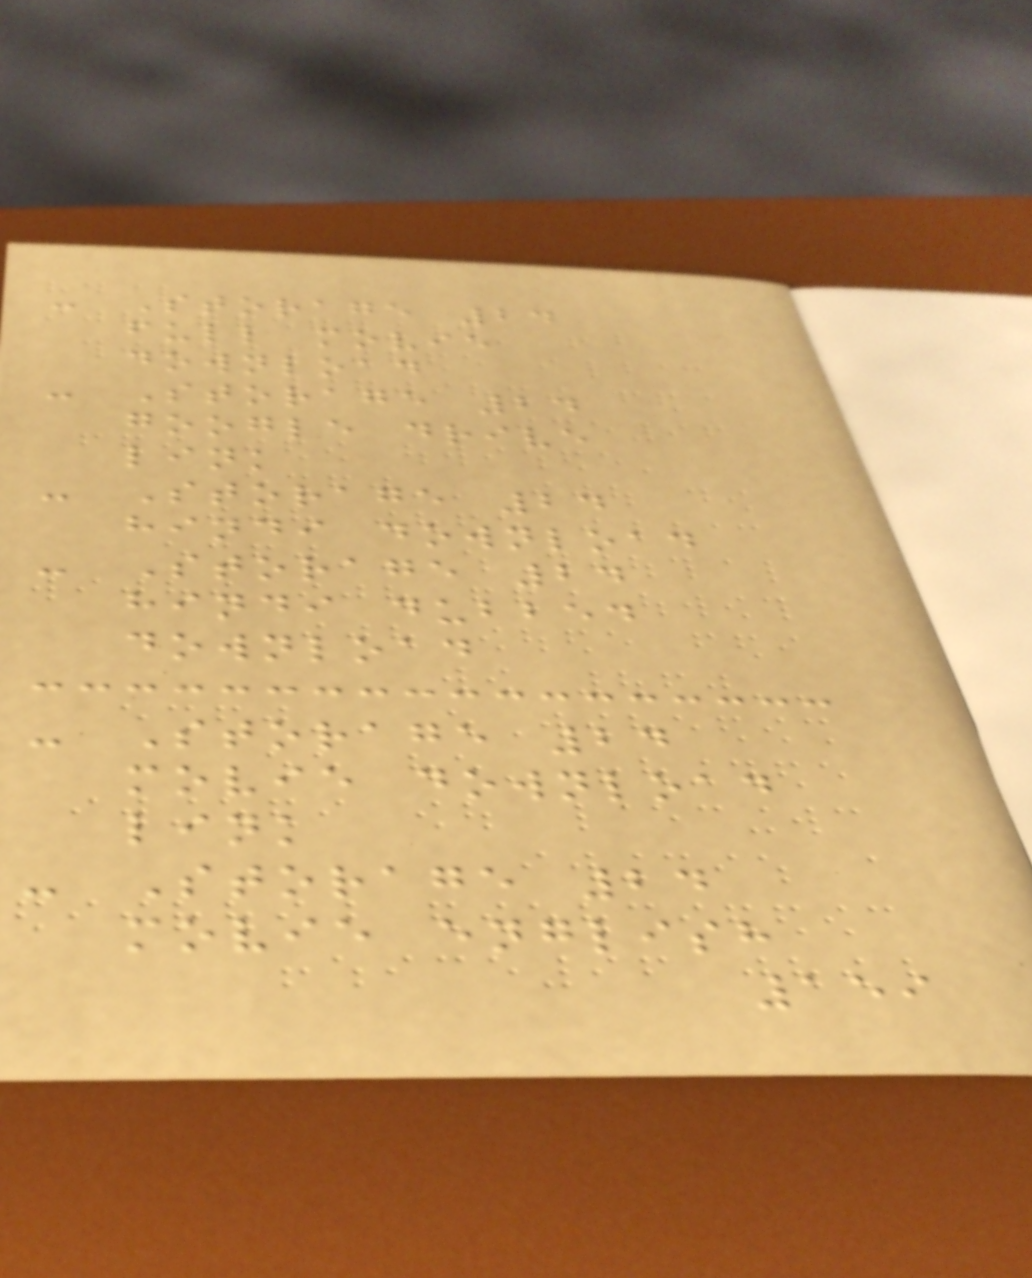- Storage 24
full movie
download
- Storage 24
google drive
link
- Storage 24
hindi download
- Storage 24
hindi dubbed
download
- Storage 24
movie download
link
- Storage 24
movie english
159
